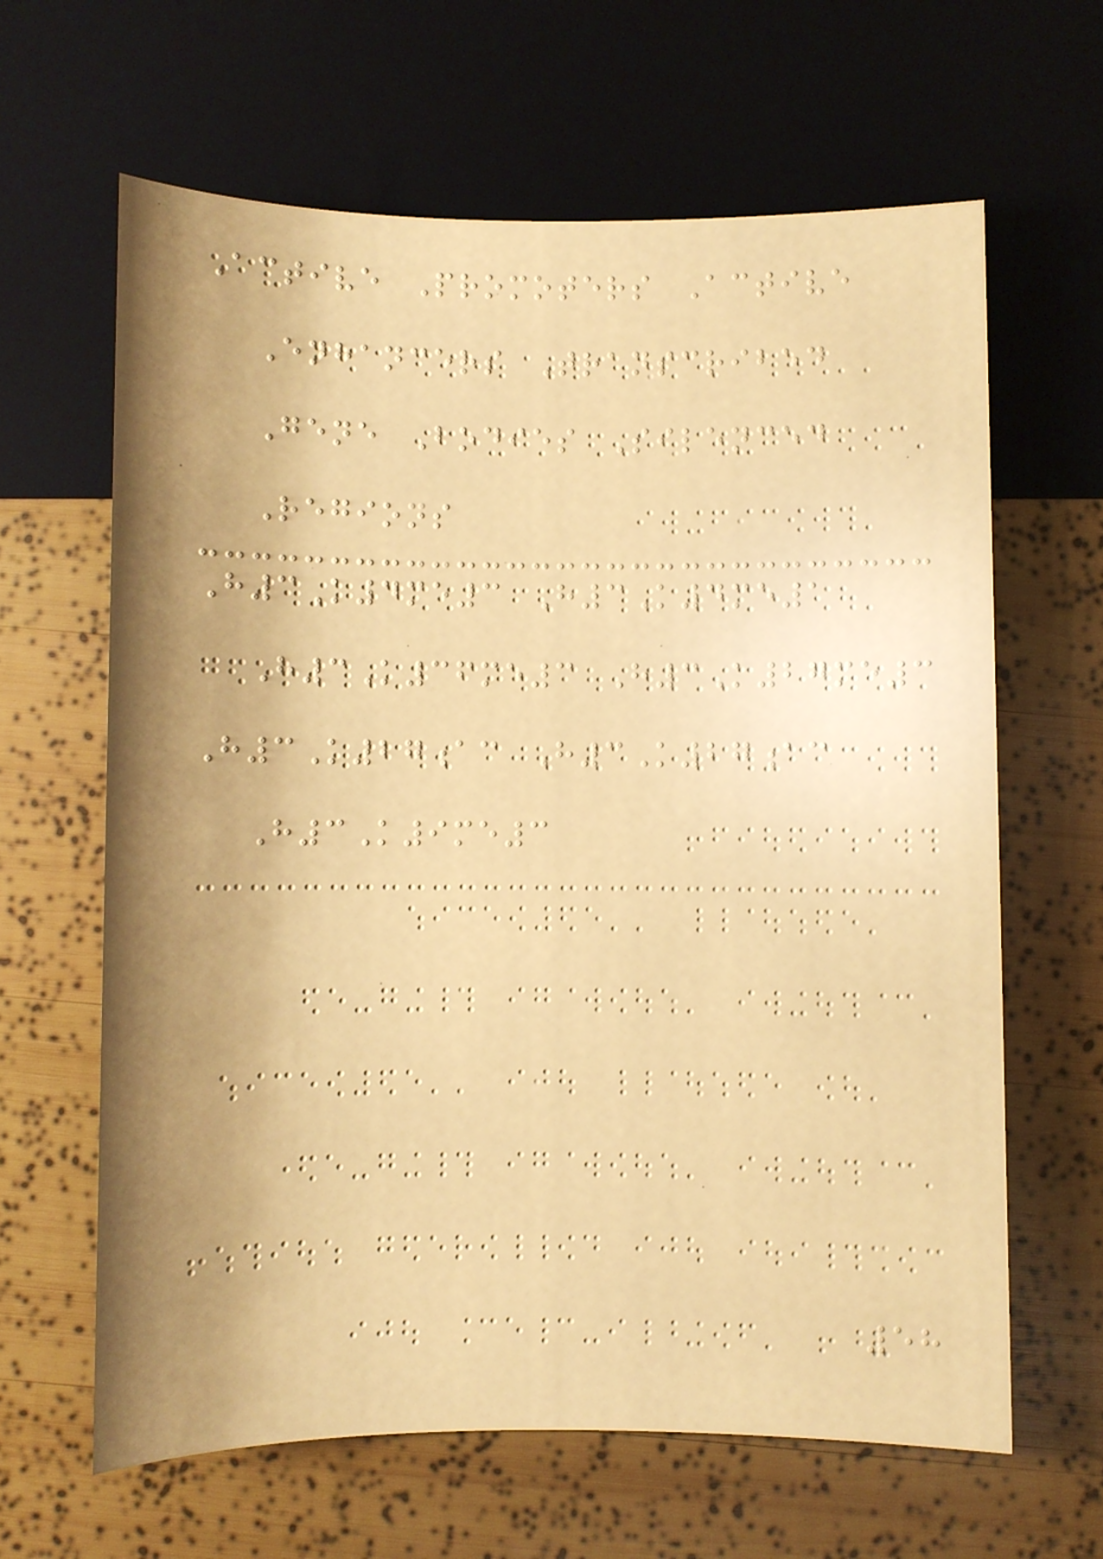Active Promoters Active
Enhancers Transcribed
Gene Bodies Silenced
Regions
H3K4me3 H3K4me1
H3K36me3 H3K27me3
H3K27ac H3K27ac
H3K9me3
58
